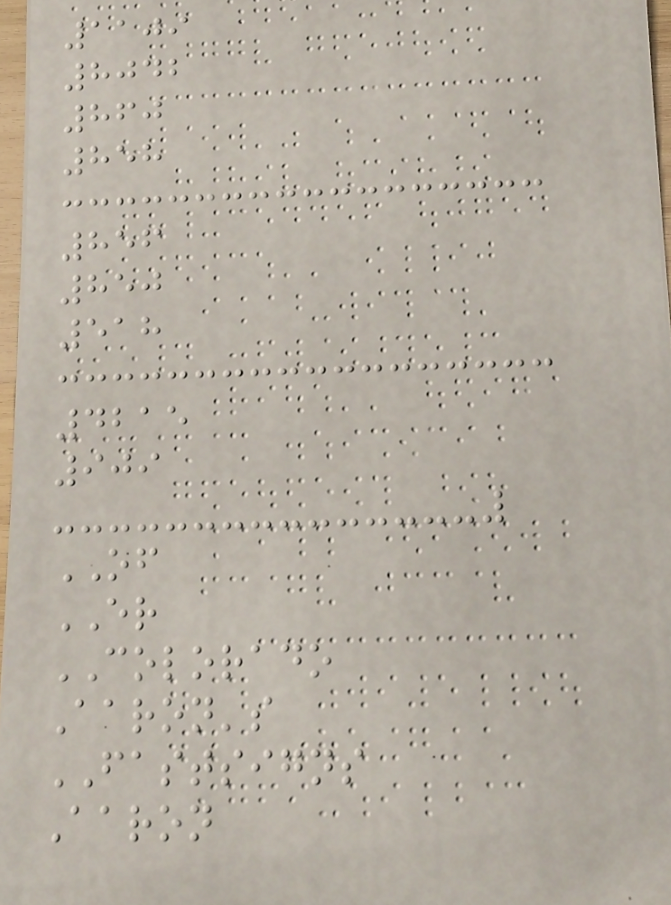1109
8042
860
858
856
850
518
4215
909
OF
ER
COLORADO
Aaron's
FASTSIGNS
Aaron
